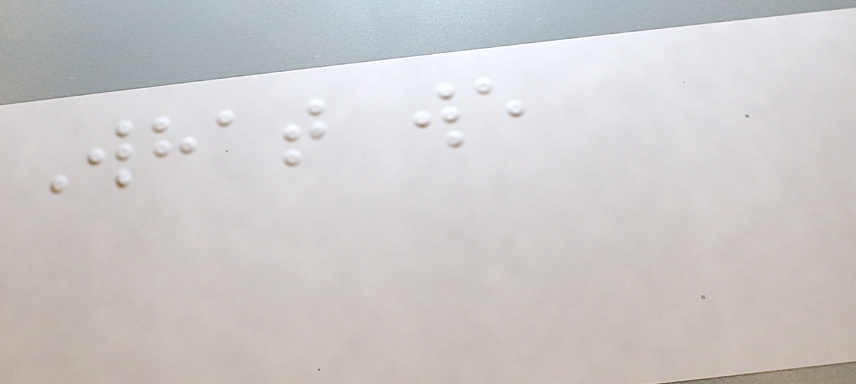What we
